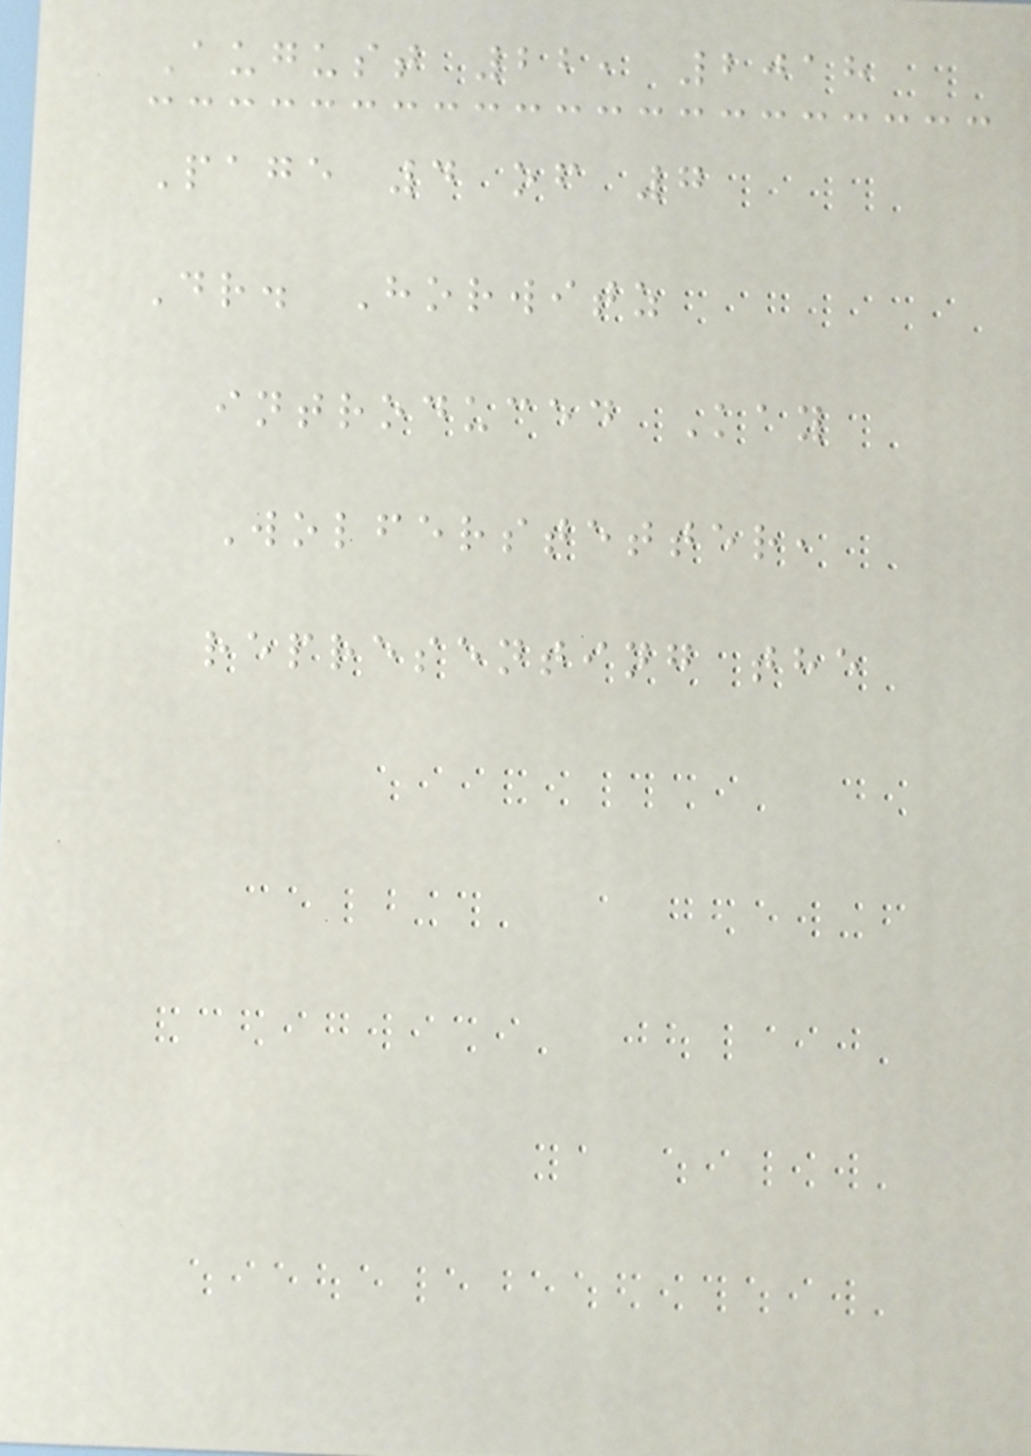August 22, 2018
Page 4 of 7
Dr. Horwitz
introduced Kay
Wolferstetter,
representing the
